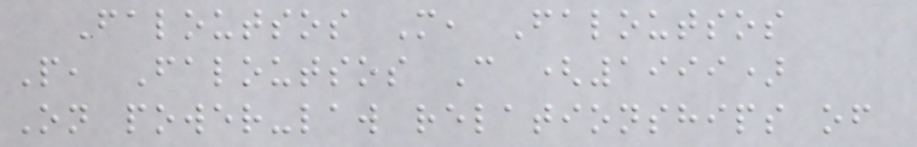Faloutsos M, Faloutsos
P, Faloutsos C (1999)
On power-law relationships of
